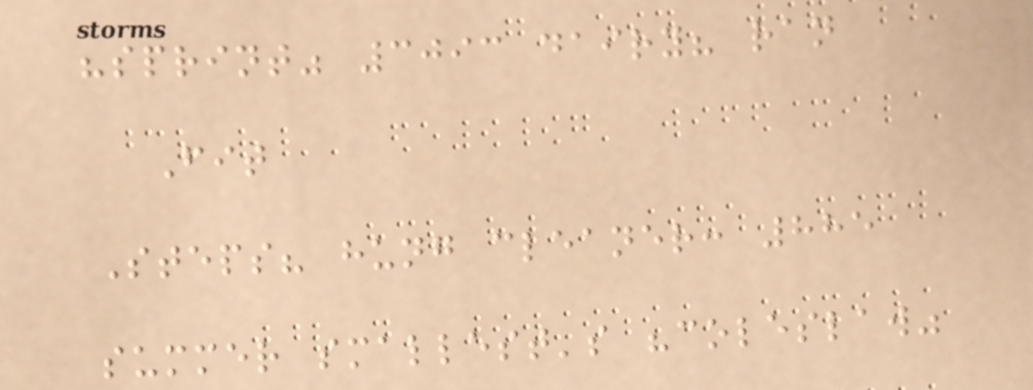"sprint" 3093 dairy? ran
Fit
Steps? hung cleaner: 885
summer smallest's "coleslaw"
